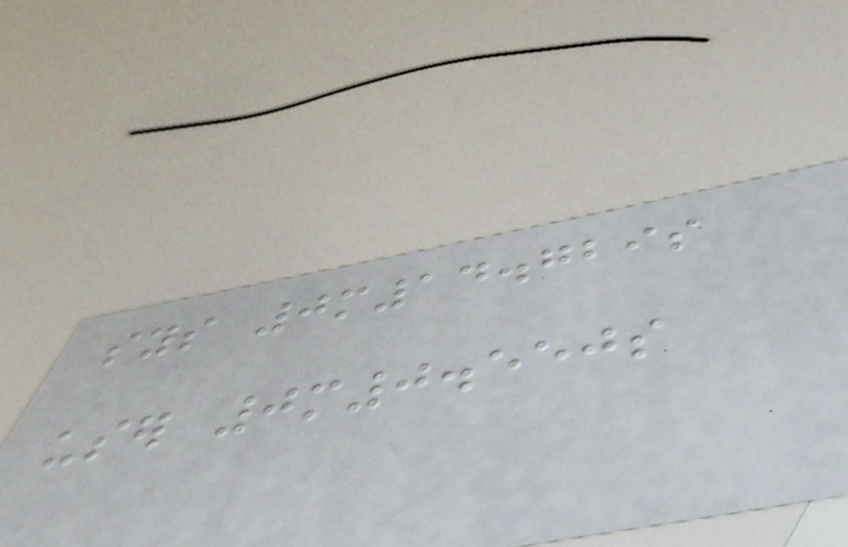sys 0m14.729s
user 0m0.550s
